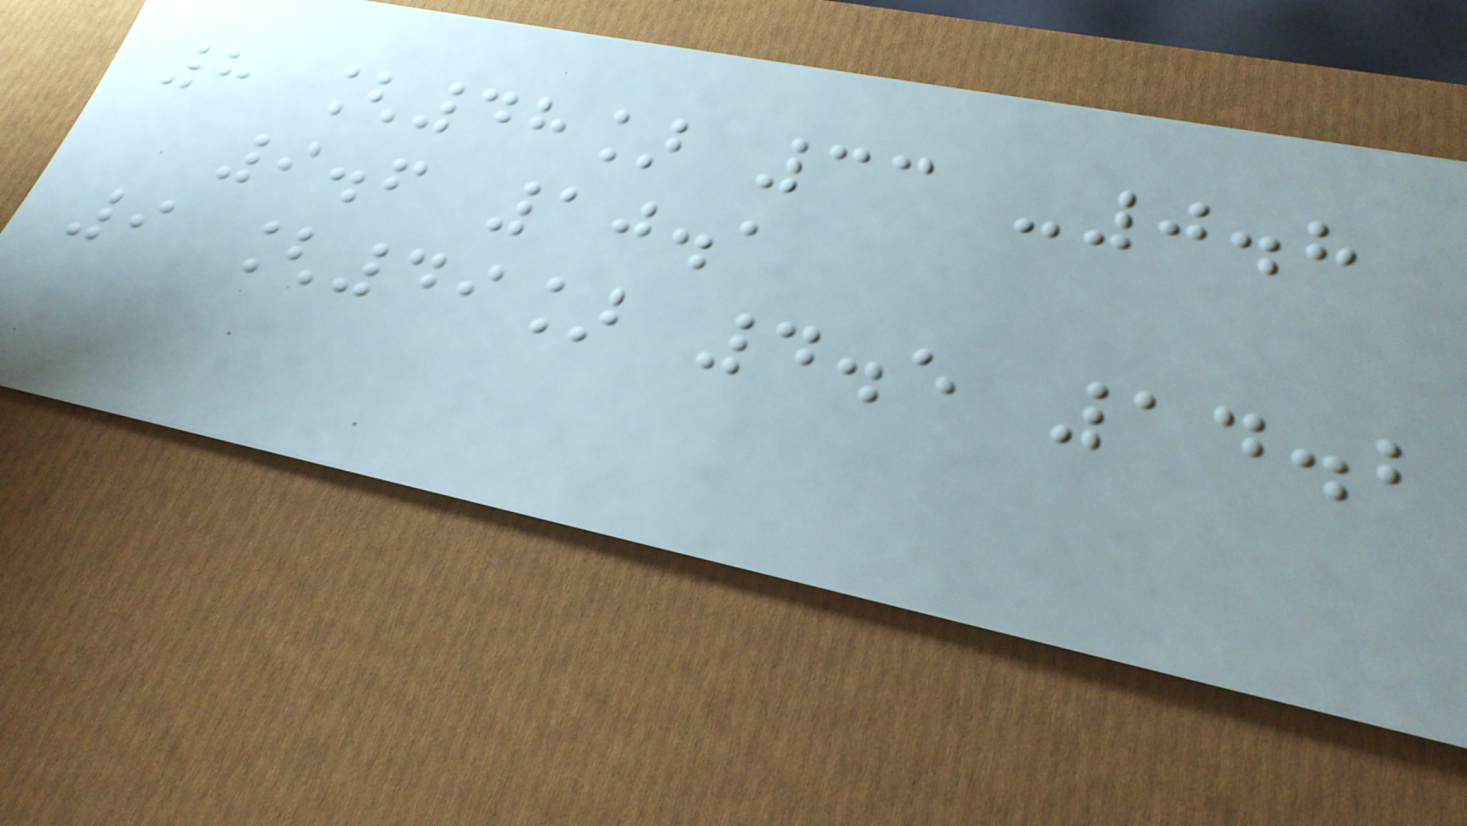8 [48] 33 -0.8
9.6 10.1
9 [49] 4.5 14.2
